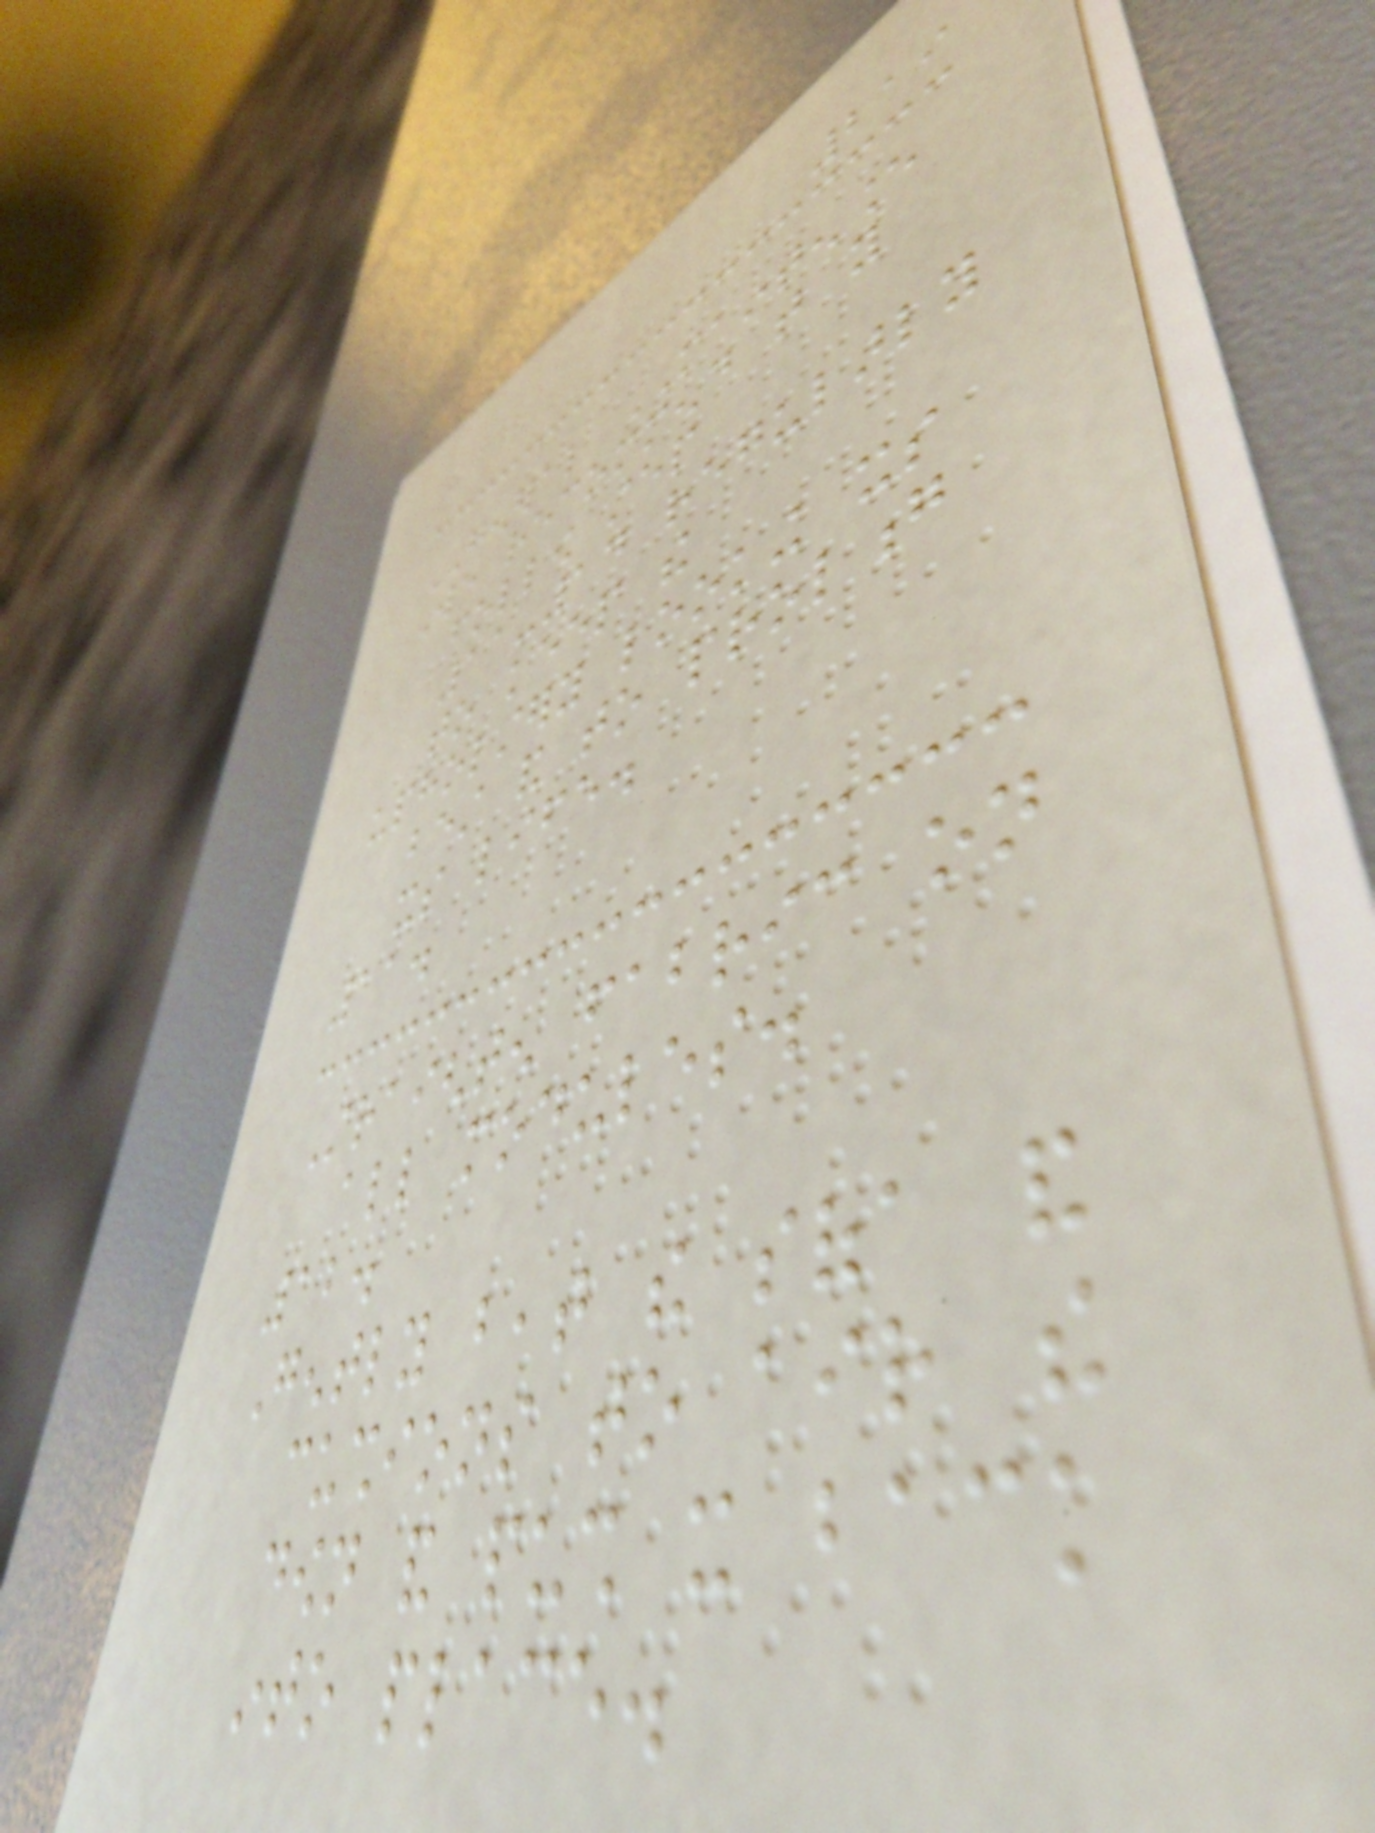219
GENERAL MAINTENANCE
We recommend that you
follow step
11-14 regularly
to keep the
upholstery looking its
best and to prolong
its life.
11.
Straighten fabric on
all modules.
12.
Gently beat the sofa and
cushions to air the
down and push it back
into place.
